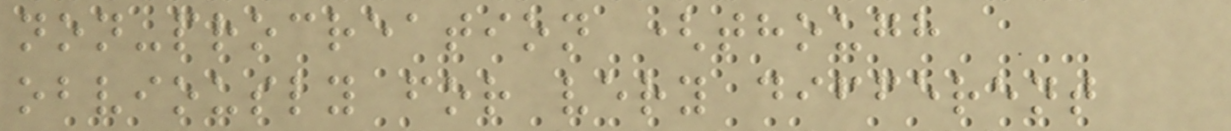non-procreation (though
obviously for very different
